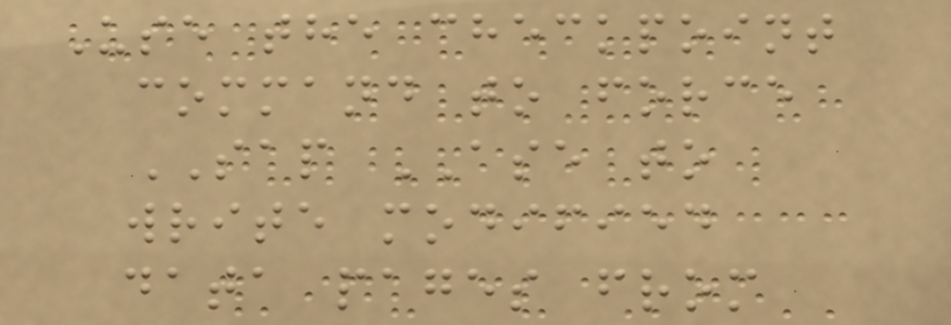Use the checkpoint
command to force
SAP ASE to
write modified
data pages from
